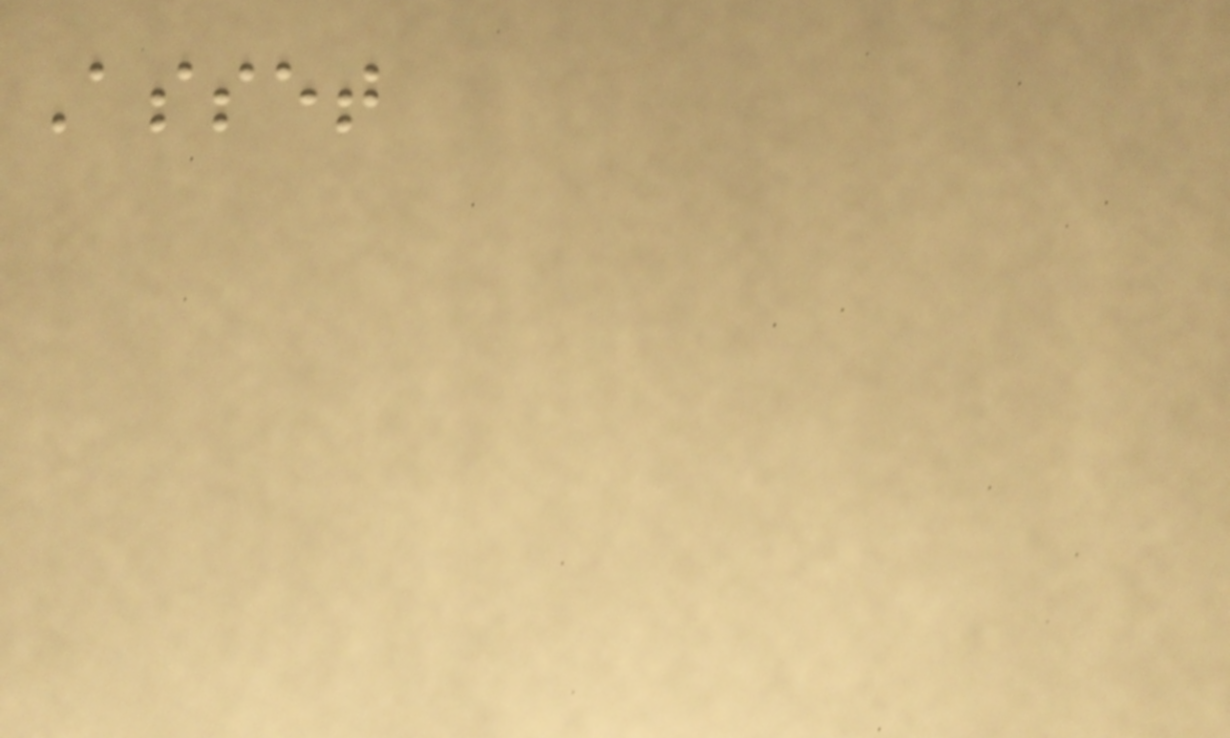Asset
